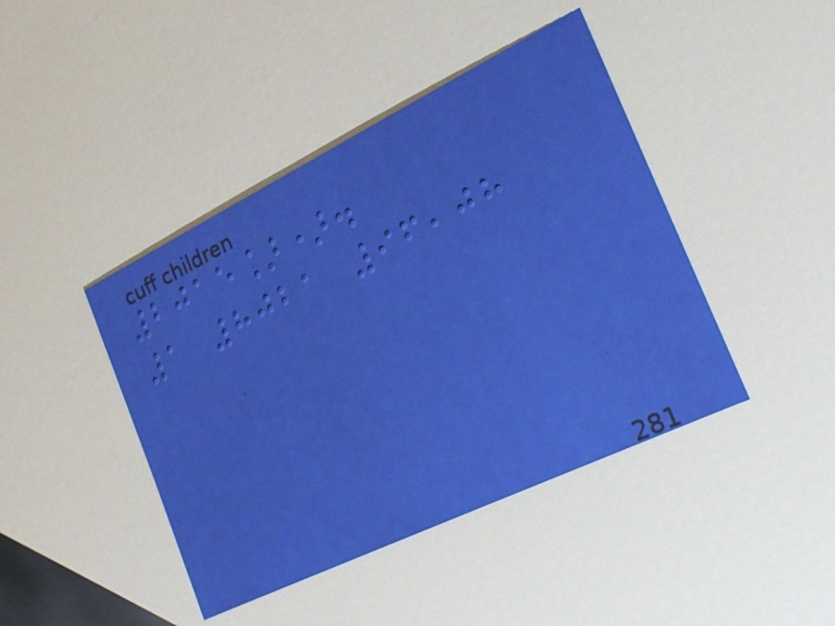2015]).
1 8021 96,08
